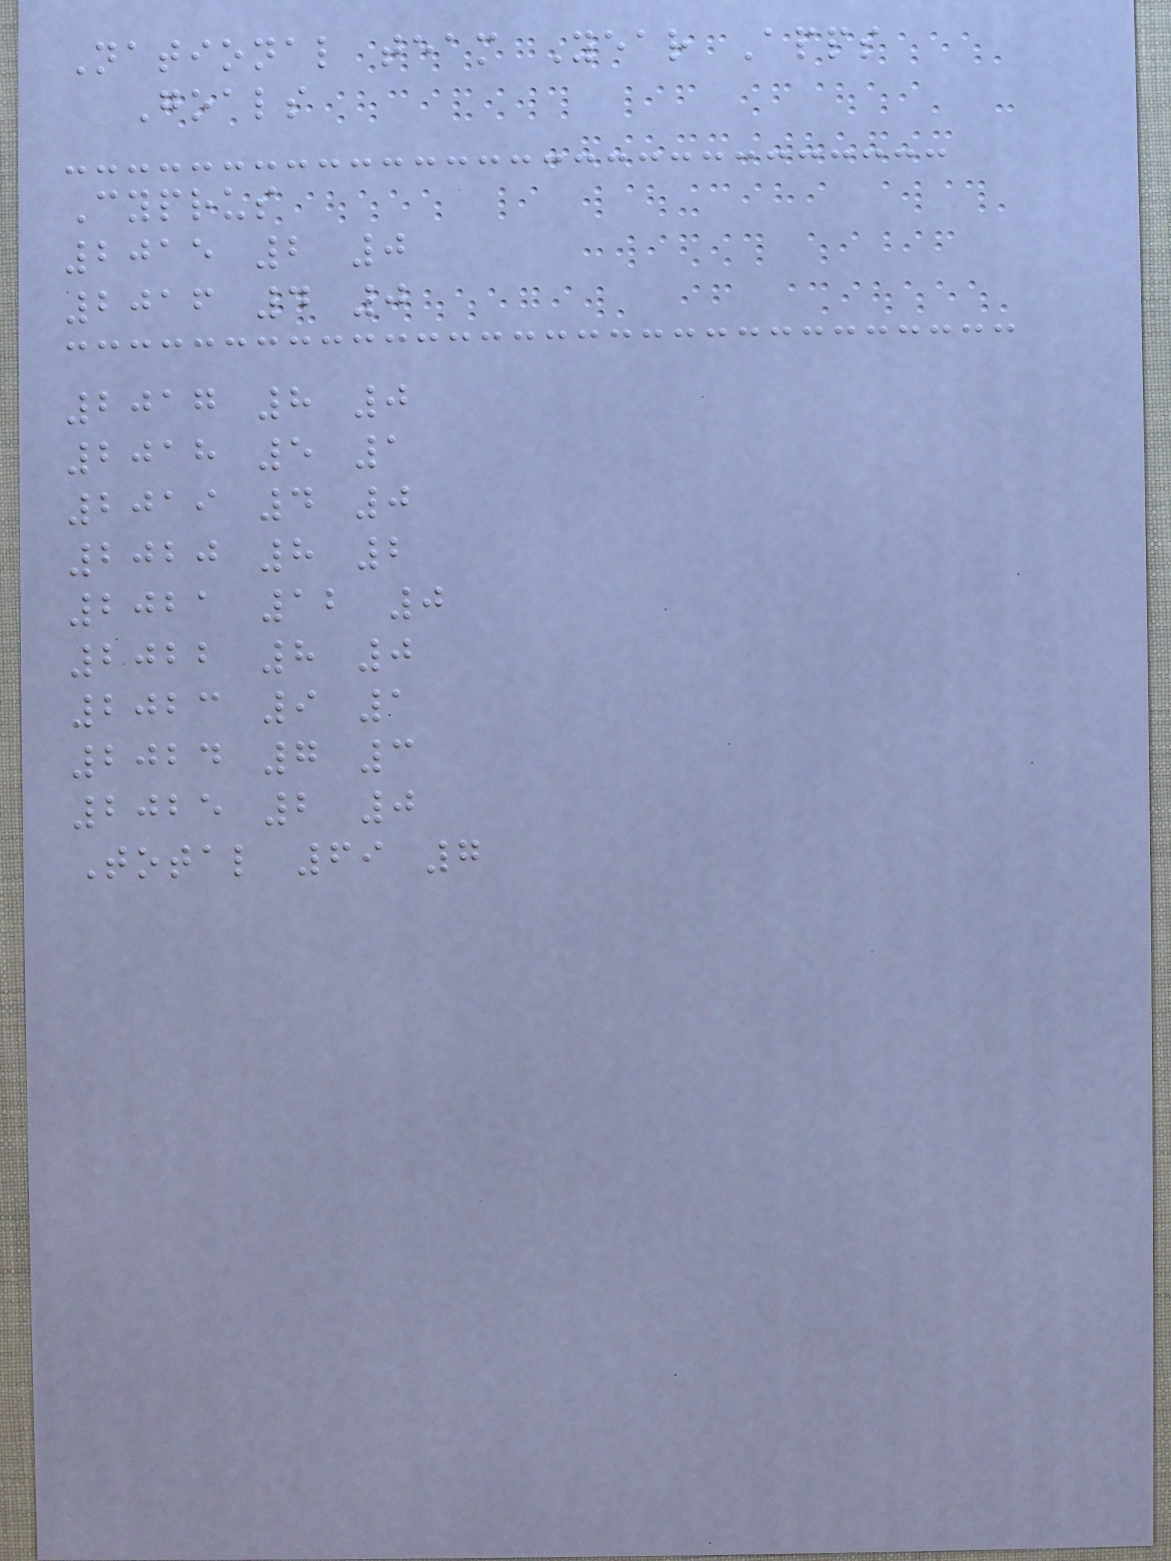National team Year Apps
Goals
Cyprus
2015 2 0
2016 4 0
2017 8 0
2018 5 1
2019 4 0
2020 8 2
2021 12 0
2022 8 0
2023 9 1
2024 7 3
2025 2 0
Total 69 7
